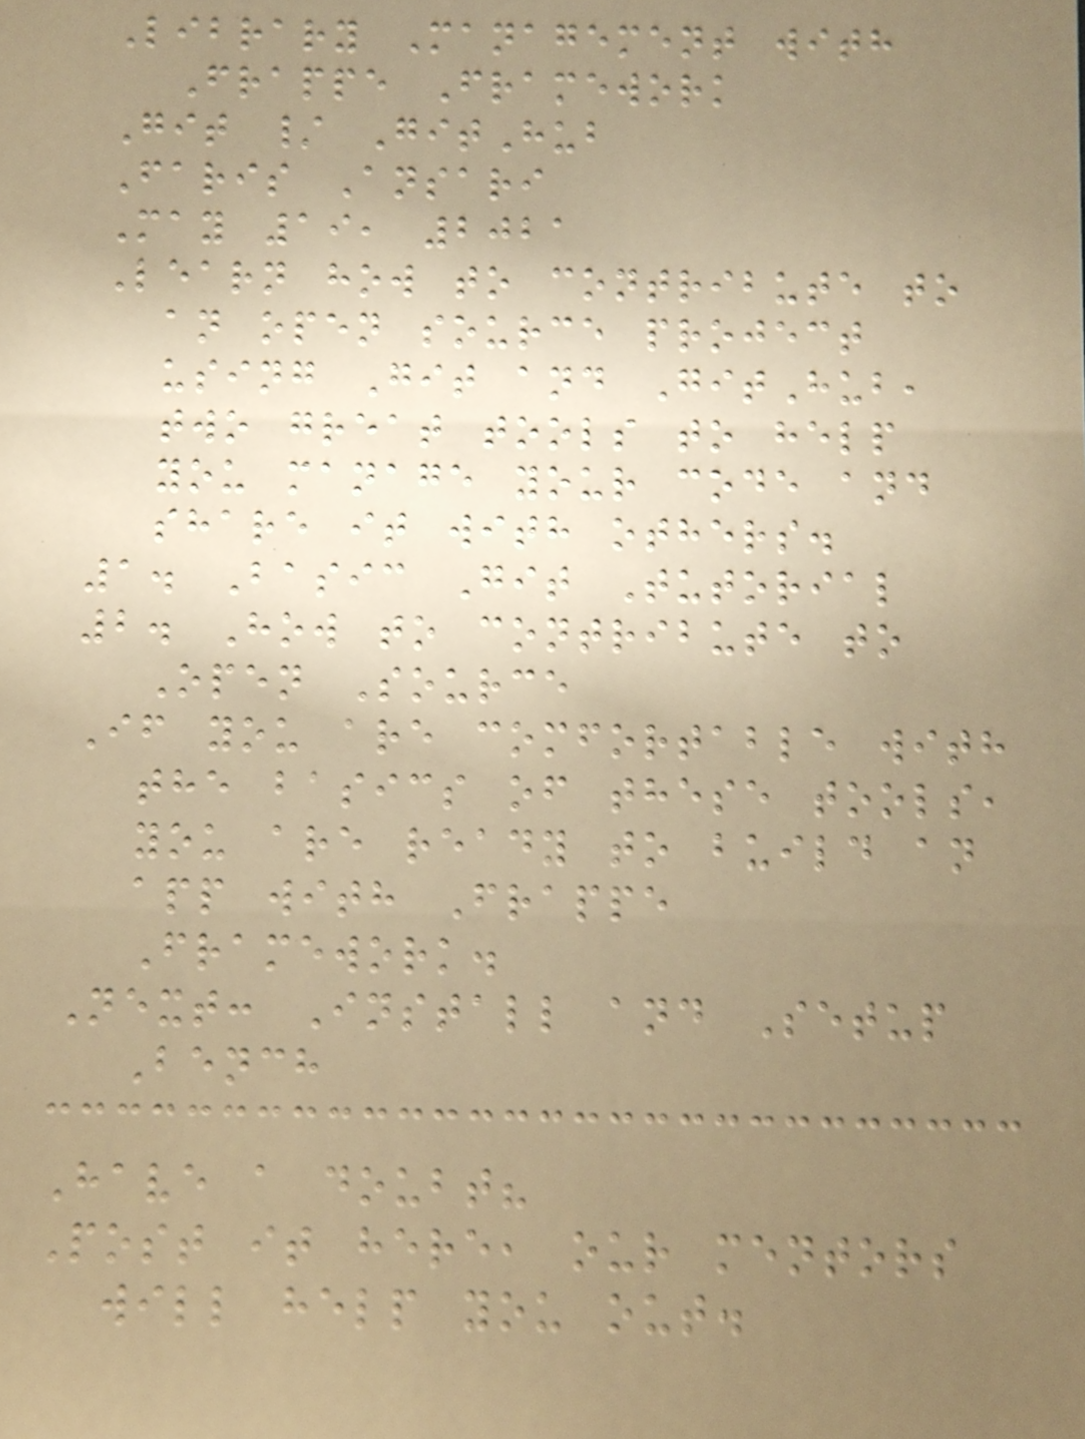Library Management with
Frappe Framework
Git / GitHub
Faris Ansari
May 19, 2021
Learn how to contribute to
an open source project
using Git and GitHub,
two great tools to help
you manage your code and
share it with others.
1. Basic Git Tutorial
2. How to contribute to
Open Source
If you are comfortable with
the basics of these tools,
you are ready to build an
app with Frappe
Framework.
Next: Install and Setup
Bench
Have a doubt?
Post it here, our mentors
will help you out.
